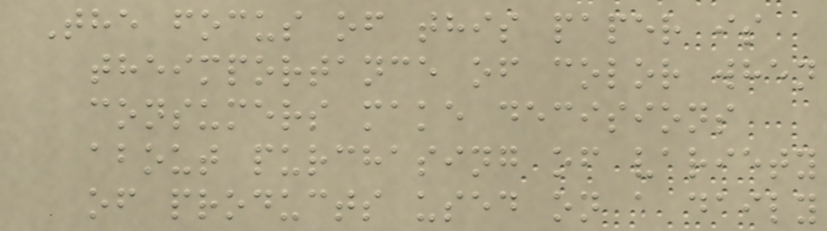The focus of this paper is
theimportance of color when
consumers make decisions
about purchasing of variety
of products used on a daily
